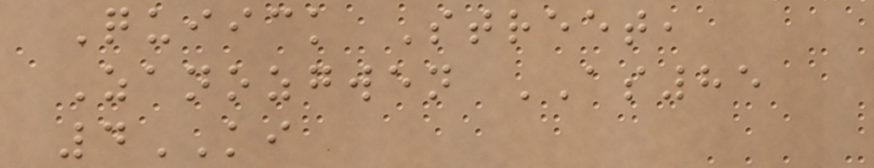Quiick Street,
Zanozgwen AS85
4KI
